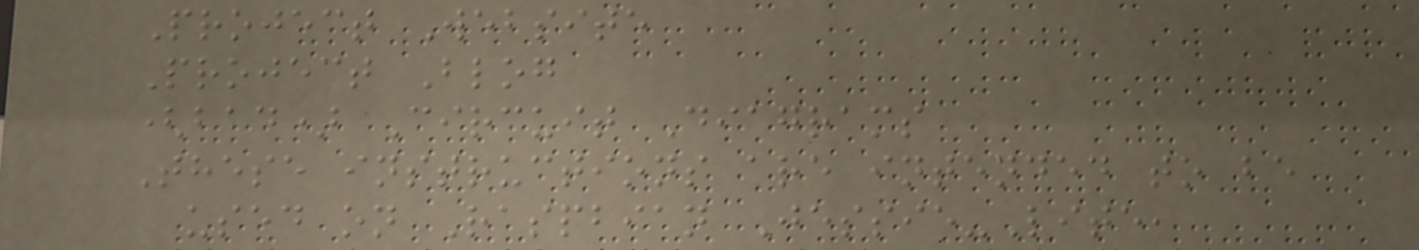Project Website
Project Blog
(bad) Circuit Diagrams
These instructions are intended to be
used on Raspbian Jessie-Lite,
